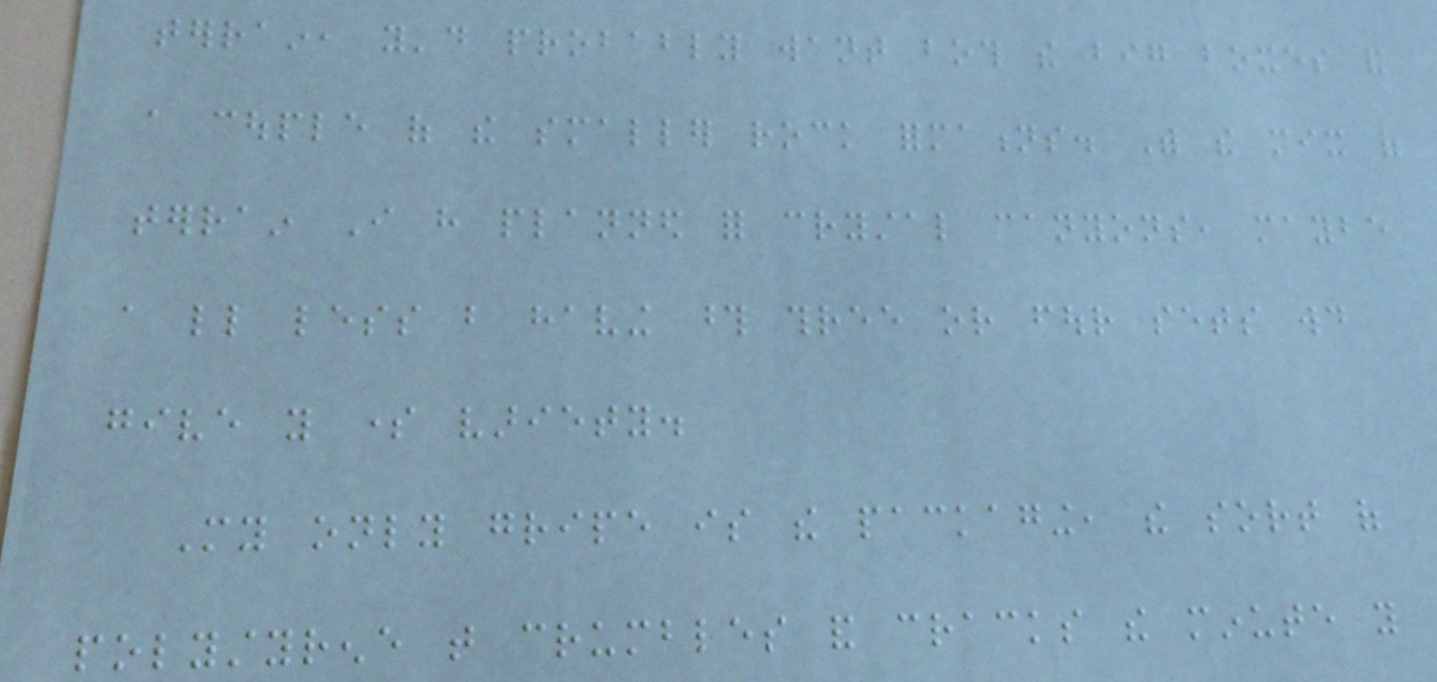terrain, you'd probably want both the big boxes and
a couple of the smaller rock formations. With the mix of
terrain I have planned for crystal canyons, maybe
a little less but having those three or four sets would
give you some variety.
My only gripe is the packaging, the sort of
polystyrene that crumbles and cracks the minute you
